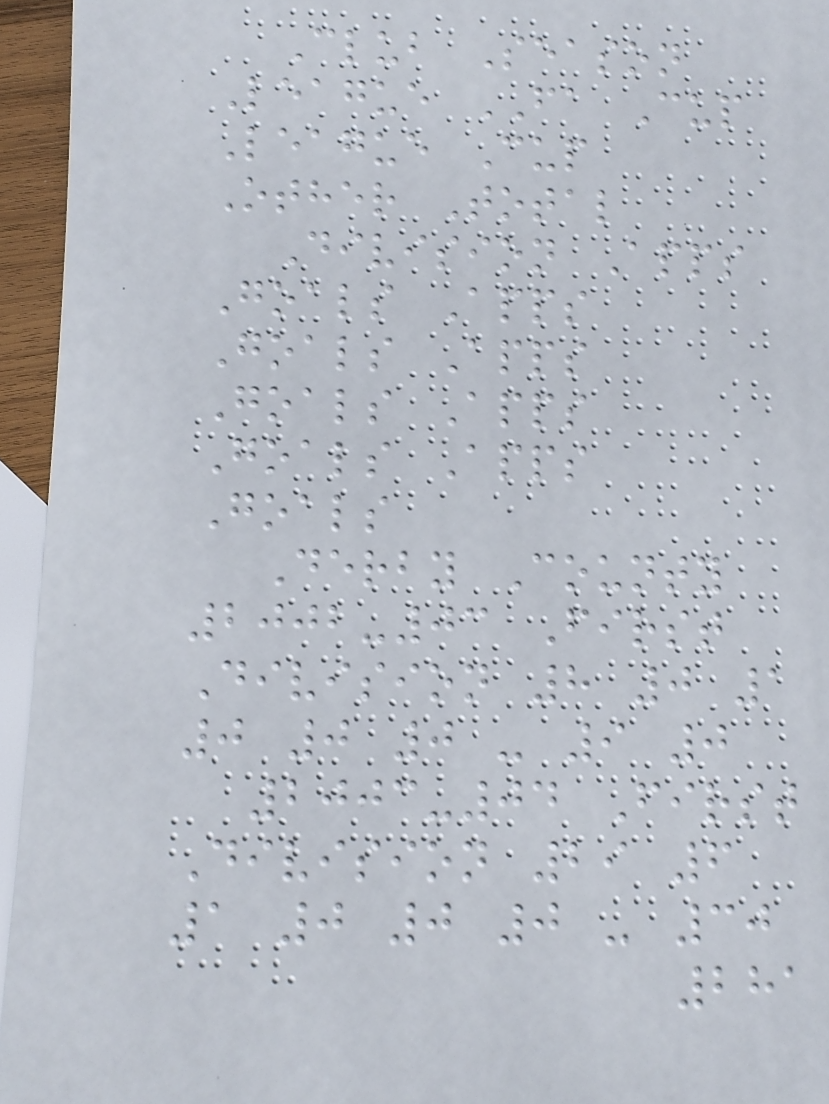Club Season
League FA Cup
League Cup
Other Total
Division Apps
Goals Apps
Goals Apps
Goals Apps
Goals Apps
Goals
Derby County
2002-03 First
Division 8 0 1
0 0 0 - 9 0
2003-04 First
Division 29 6
1 0 0 0 - 30
281
